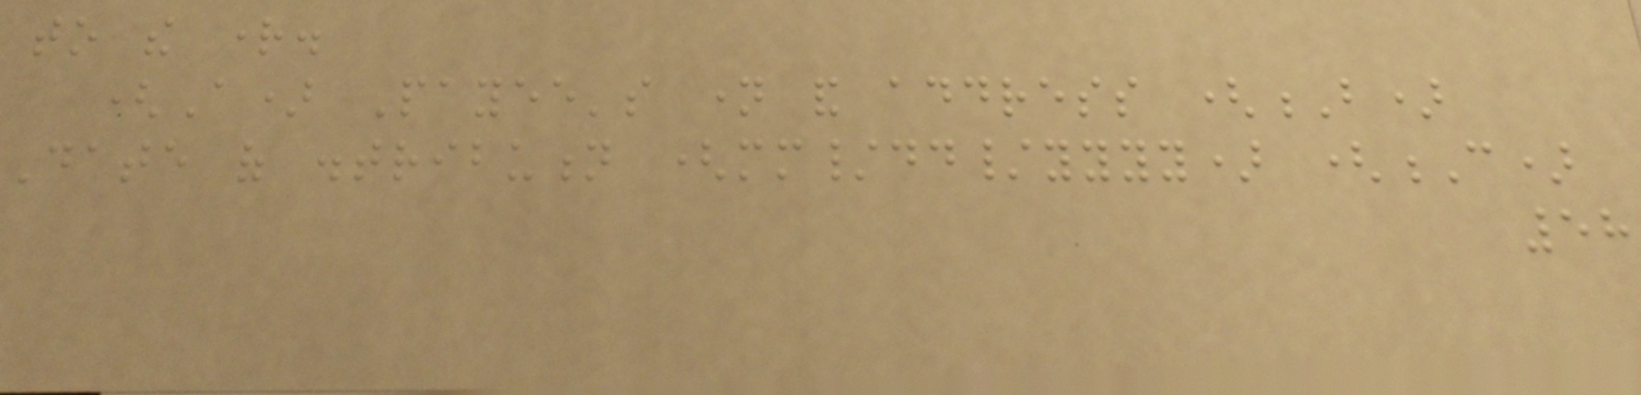to the right.
(A) Payee's name and address (B)
Date of distribution (mm/dd/yyyy) (C)
58
